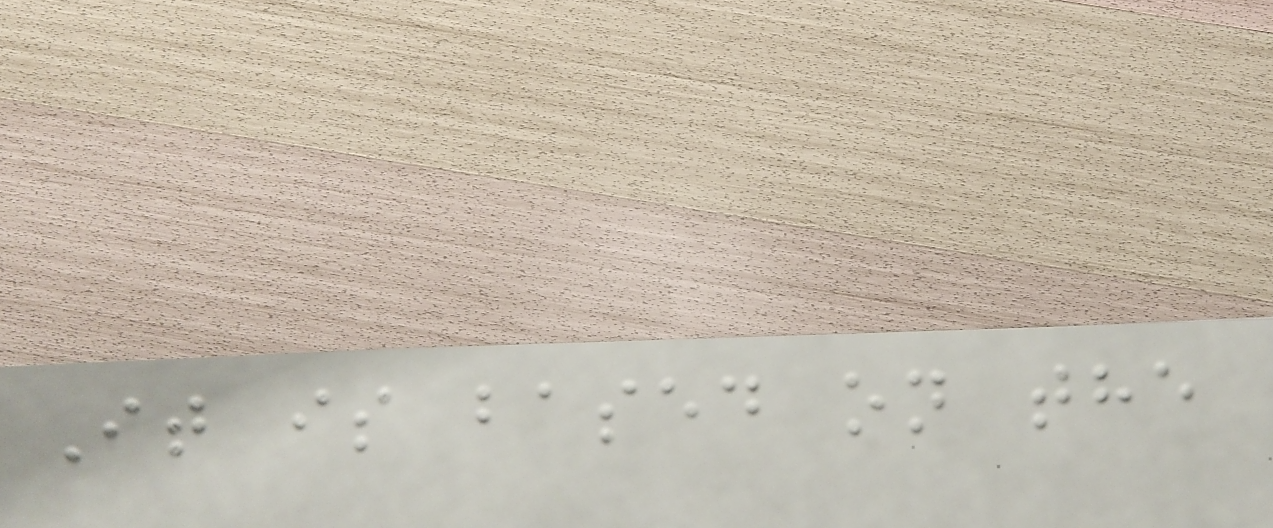It is based on the
